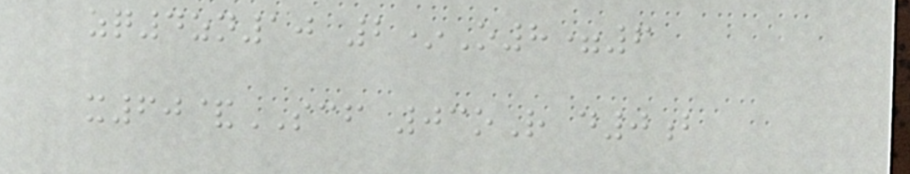zq4zn10 2*O8=6
x60&SCF 03oR d0b
